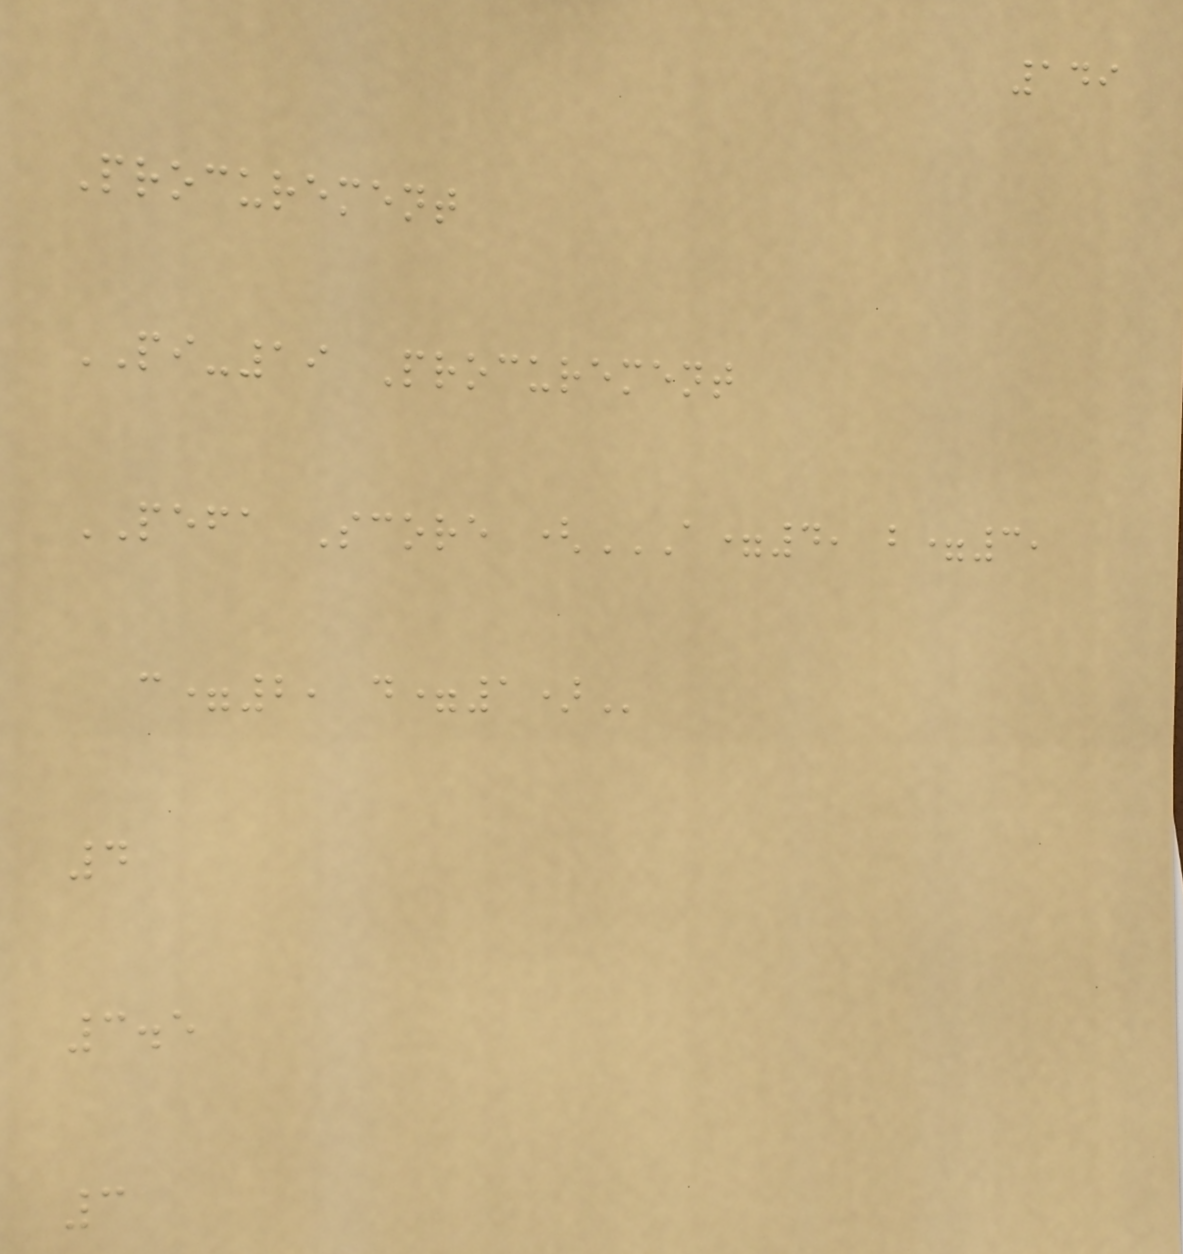149
Procurement
PI-19 Procurement
PEFA Score (A=4, B=3,
C=2, D=1)
4
3.5
3
